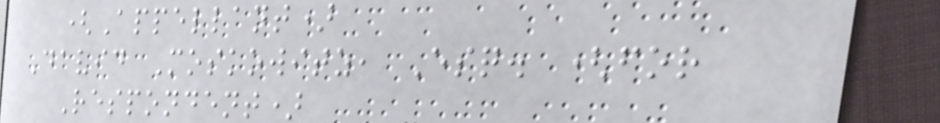(Appellant)
David Moskowitz, Esq. (for
Respondent)
